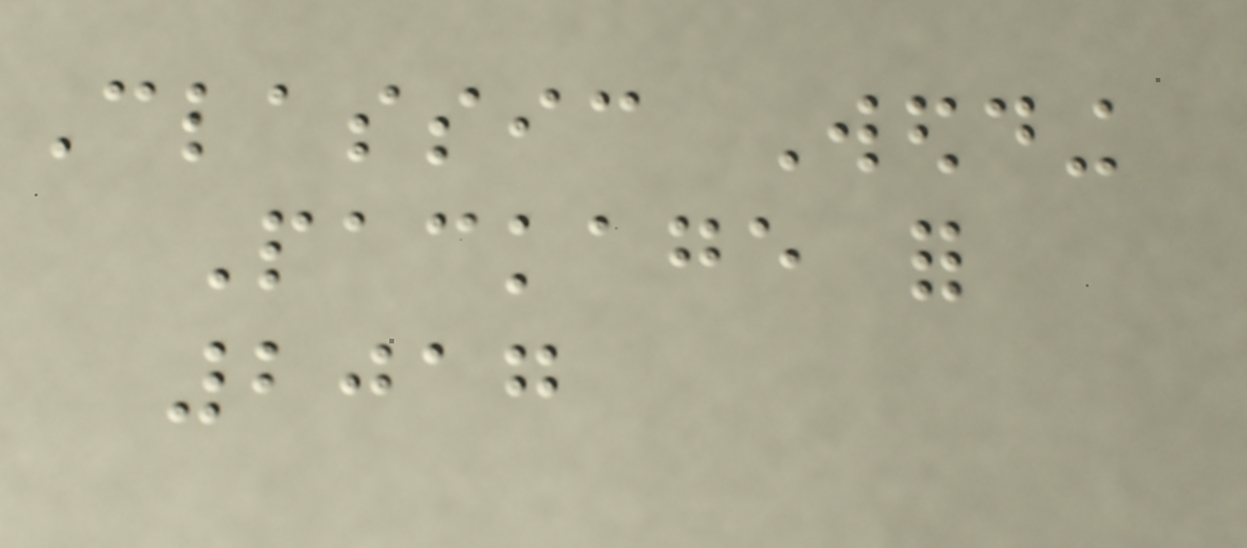Classic Wedding
Package for
2017
